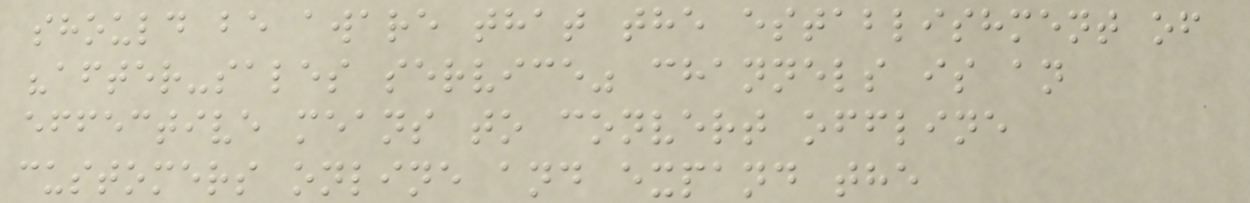should be aware that the establishment of
"after-sales service" channels is an
effective means to convert offline
customers online and expand the
